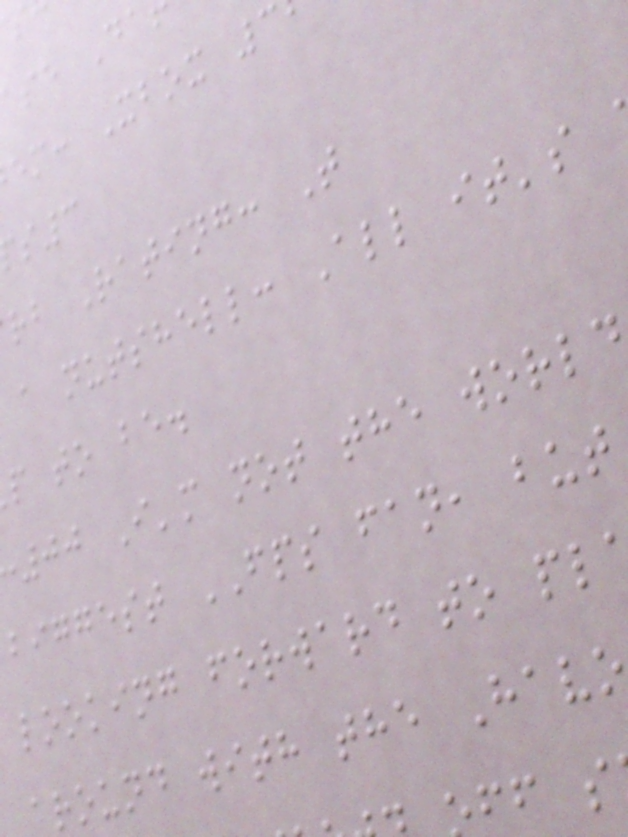em: Xbox 3
rb Rating: T
a nutshell: All it's
p to be.
00 I'm not the world
biggest FPS fan, but
looking forward to pl
around with the Havo
